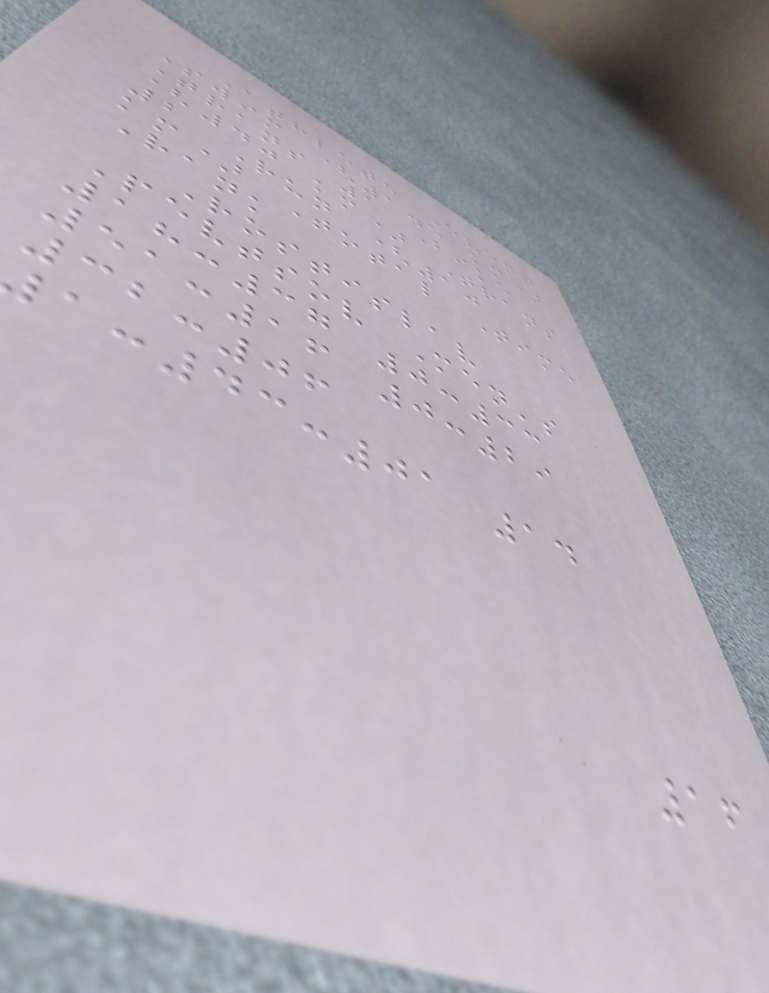Athlete Event
Swim (1.5 km)
Trans 1 Bike
(40 km) Trans
2 Run (10
km) Total Time
Rank
Rostislav
Pevtsov Men's
18:37 0:33
51:16 0:29
32:06
1:43:01 14
16
